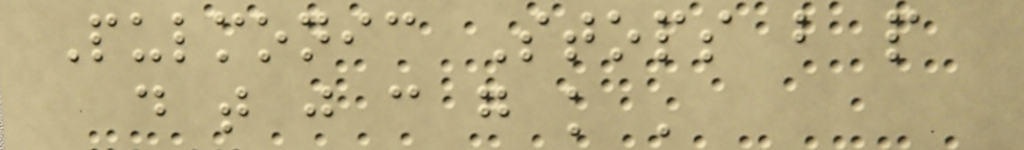Pulmonic Stops b p
d t j c g k '
